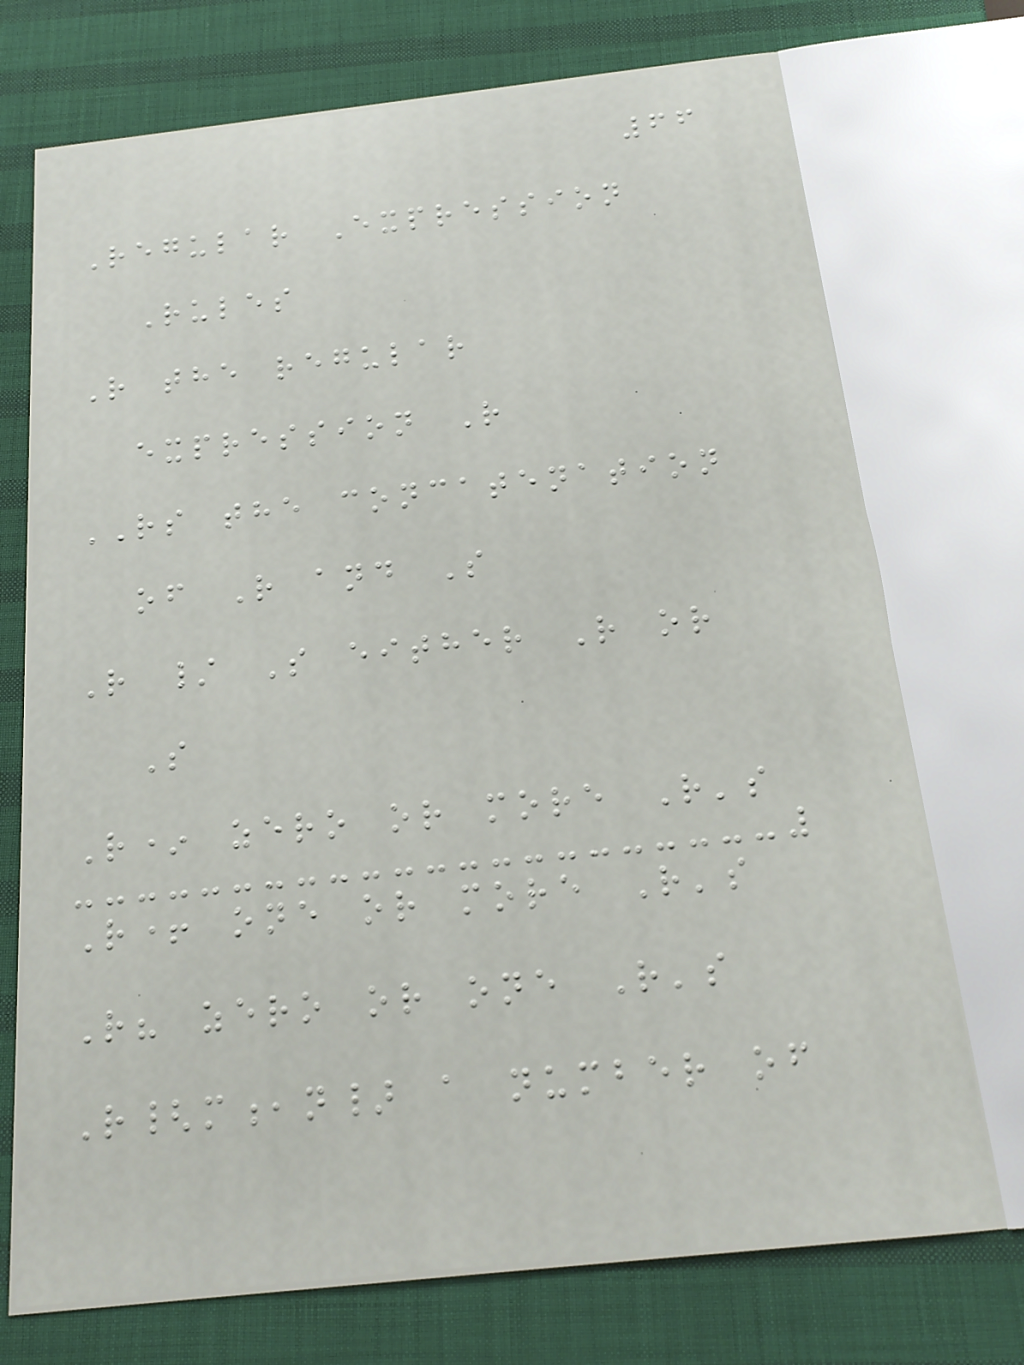66
Regular Expression
Rules
R the regular
expression R
RS the concatenation
of R and S
R / S either R or
S
R* zero or more R's
R+ one or more R's
R? zero or one R's
R{m,n} a number of
